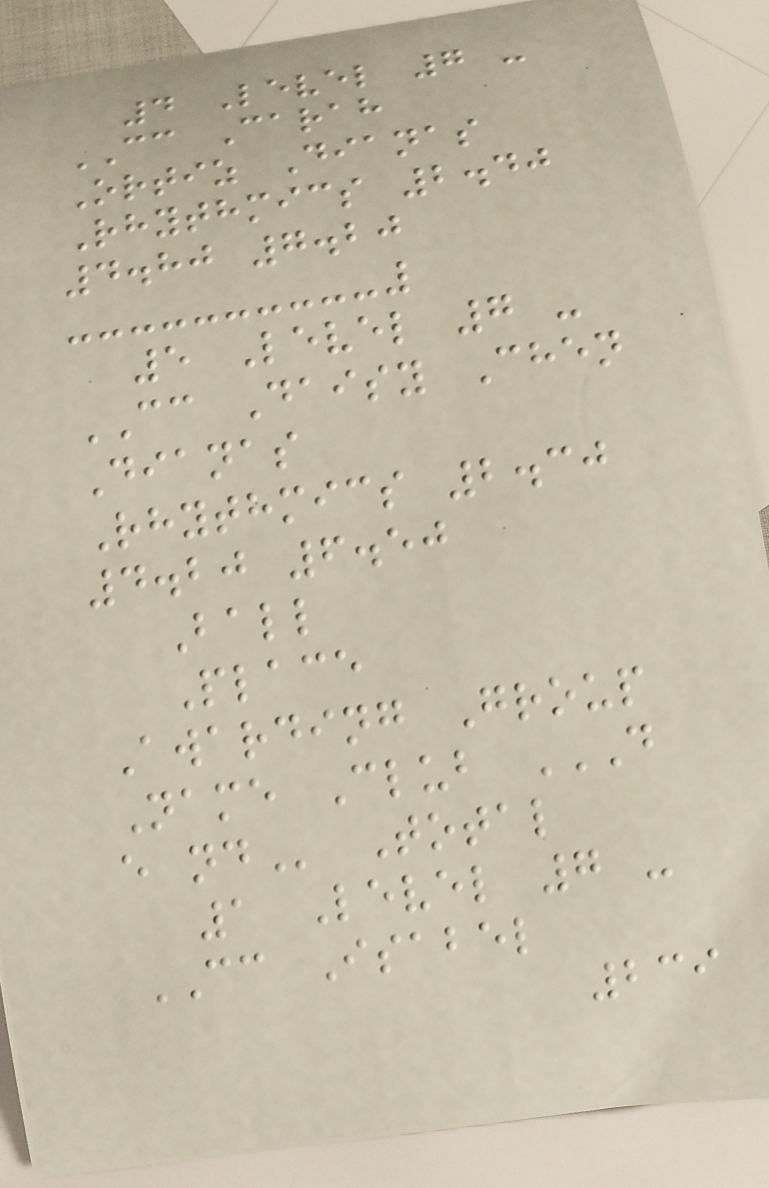4 Level 7 -
CC Carah
Ortiz Dianas
Rhythmics 2.40
4.80 7.20
5 Level 7 -
CC Daisy Chen
Dianas
Rhythmics 2.30
4.20 6.50
Ball
Place
Awarding Group
Name Club D
E ND Total
1 Level 7 -
CC Isabel
239
